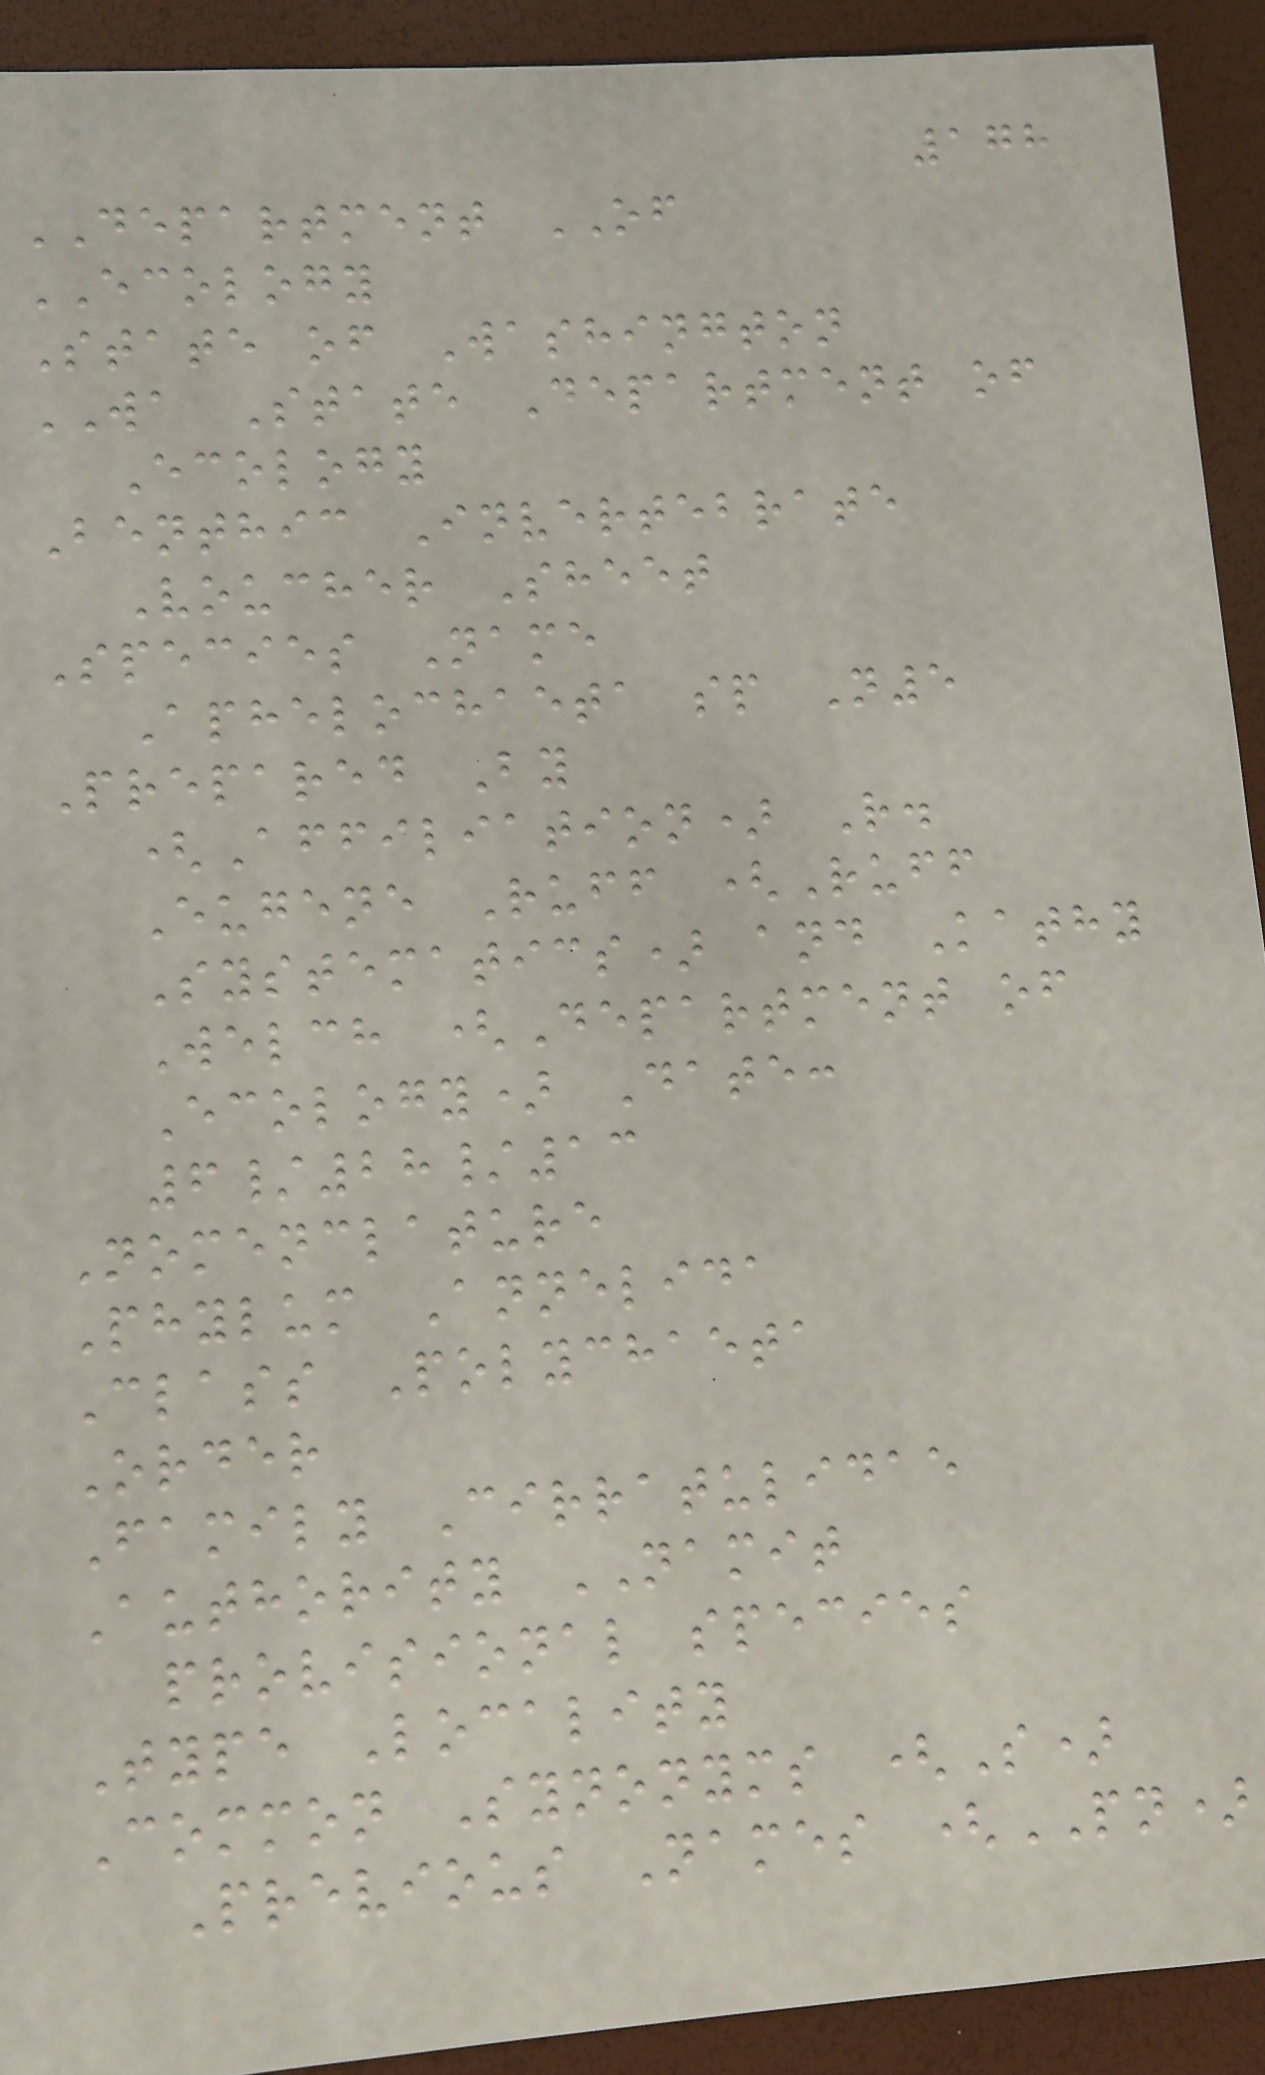178
DEPARTMENT OF
ECOLOGY
State of Washington
WA State Department of
Ecology
Benthic Invertebrate
Voucher Sheet
Species Name
Aphelochaeta sp N5
Prepared By
(Affiliation) R.
Eugene Ruff (Ruff
Systematics) and Kathy
Welch (Department of
Ecology) Date:
6/28/13
Nomenclature
Phylum Annelida
Class Polychaeta
Order
Family Cirratulidae
Authority NAMIT
provisional species
Type Locality
Common Synonyms (S)
Previous Names (PN)
